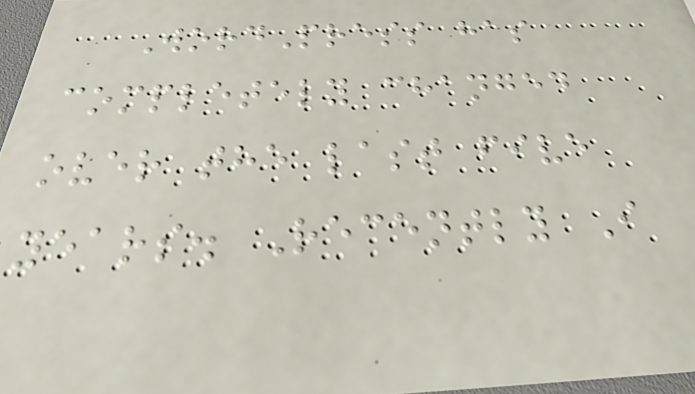WordPress has
completely changed
over the last five
years. Recently I
